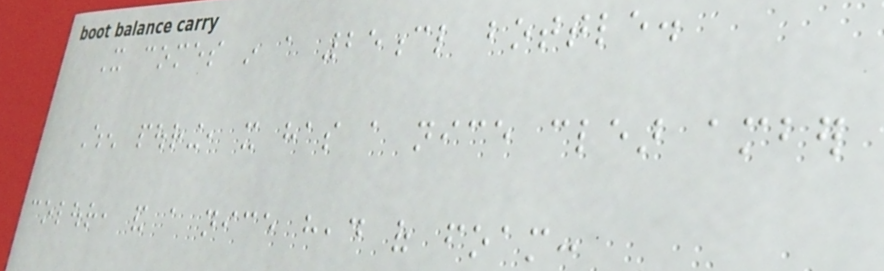It comes in a 25cl bottle.
When pouring, it has a nice clear amber
colour, and a nice head of foam:
